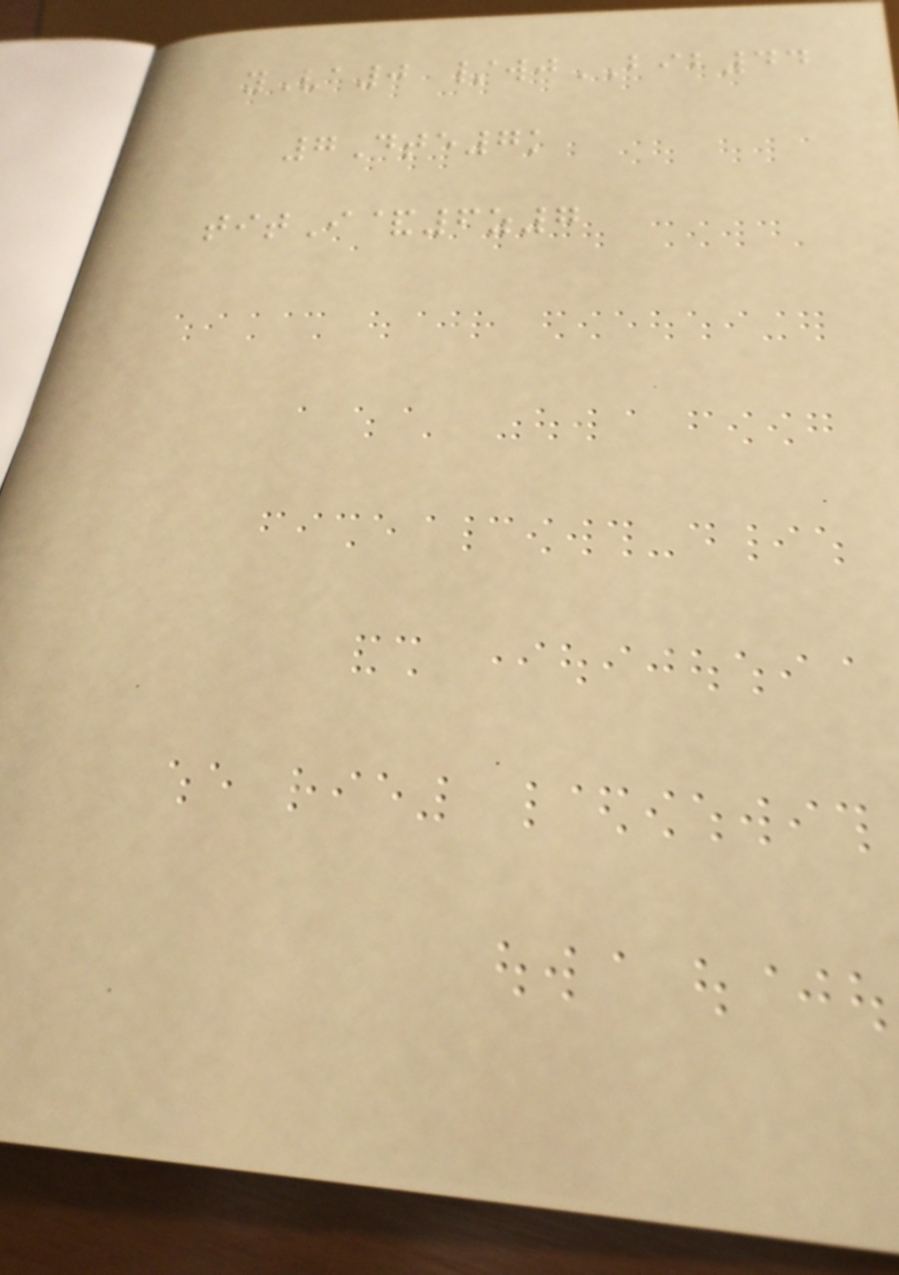yVa0 /wjBIB44
7Dte7k
titI&6z7
